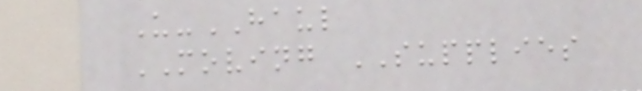U-HAUL
MOVING SUPPLIES
